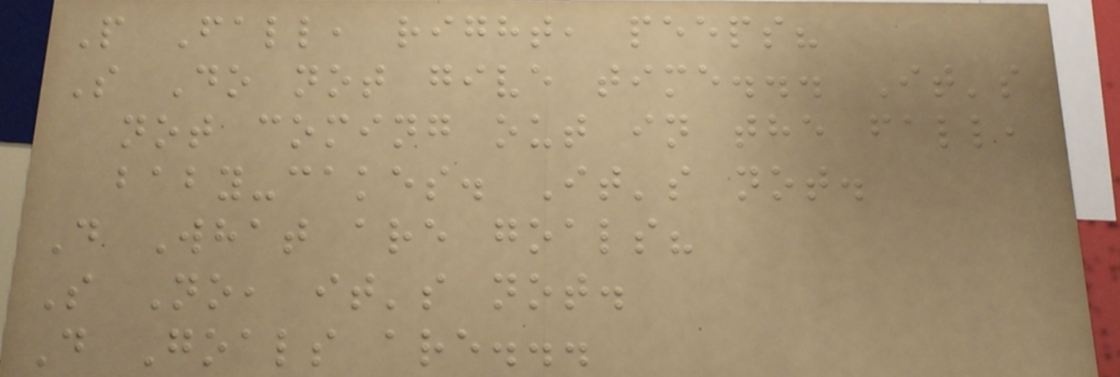P Fall, right, peeps?
S Do not give time... It's
not coming out in the fall,
baby-cakes. It's not.
D What are goals?
S No, it's not.
D Goals are...
